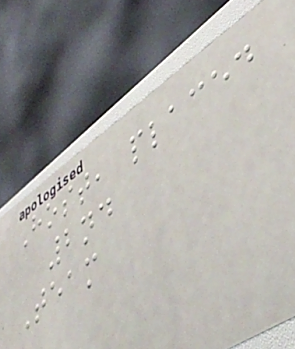Host, placed
2nd
Team
